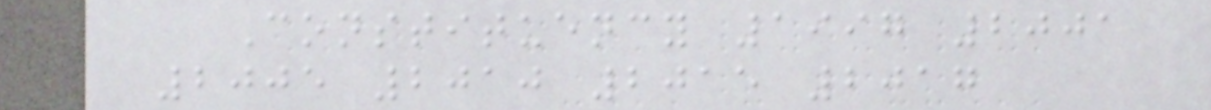Constituency 1997 2001
2005 2010 2015 2017
